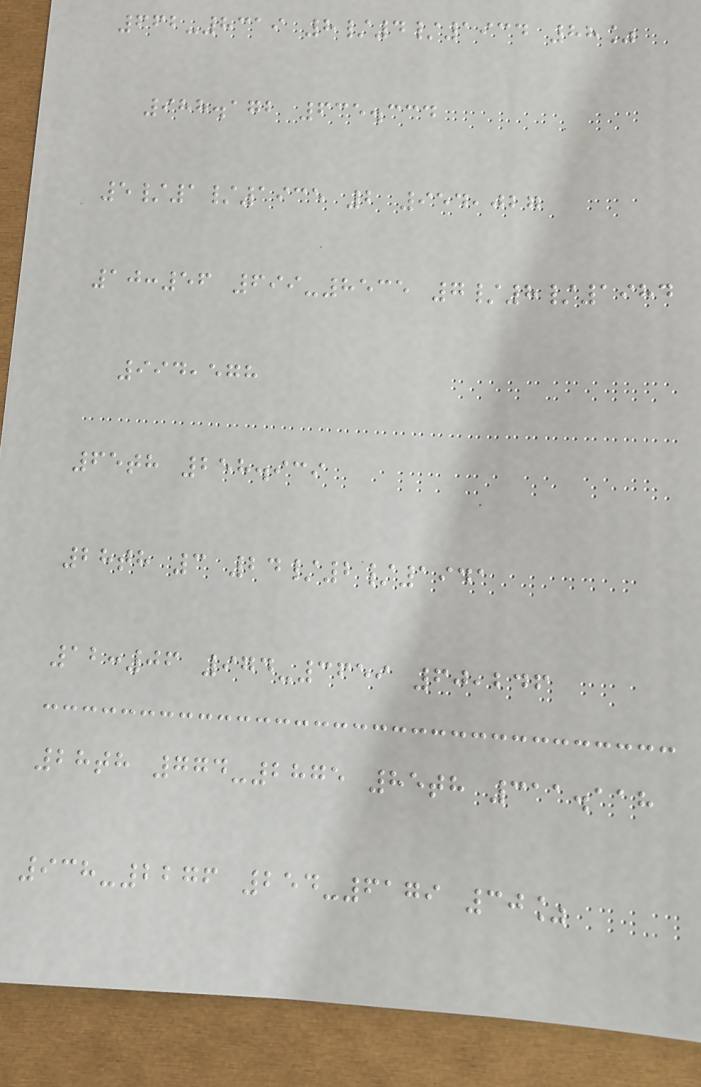662-8319 8/4/1934 88%
988.172 635.334
5/1/1935 2 954,027
10:56 699-8535 7/8/1984
994,578
65th 258.939
28th 3 24/2/1941
12:06 974-3659 60,246
28th 774-2875 85th 311.118
938-2276 254-6179 30%
